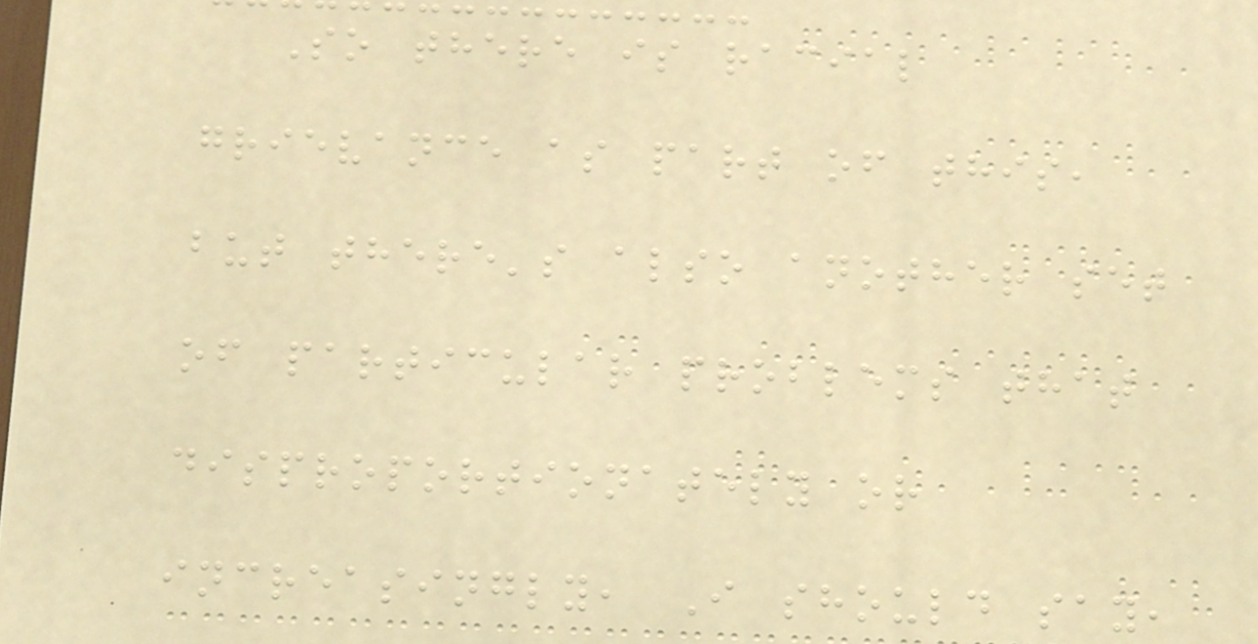So there is racial
grievance as part of this,
but there's also another set
of particular problems that
disproportionately or
increasingly, I should say,
